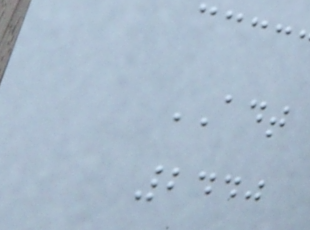ADT
2440
